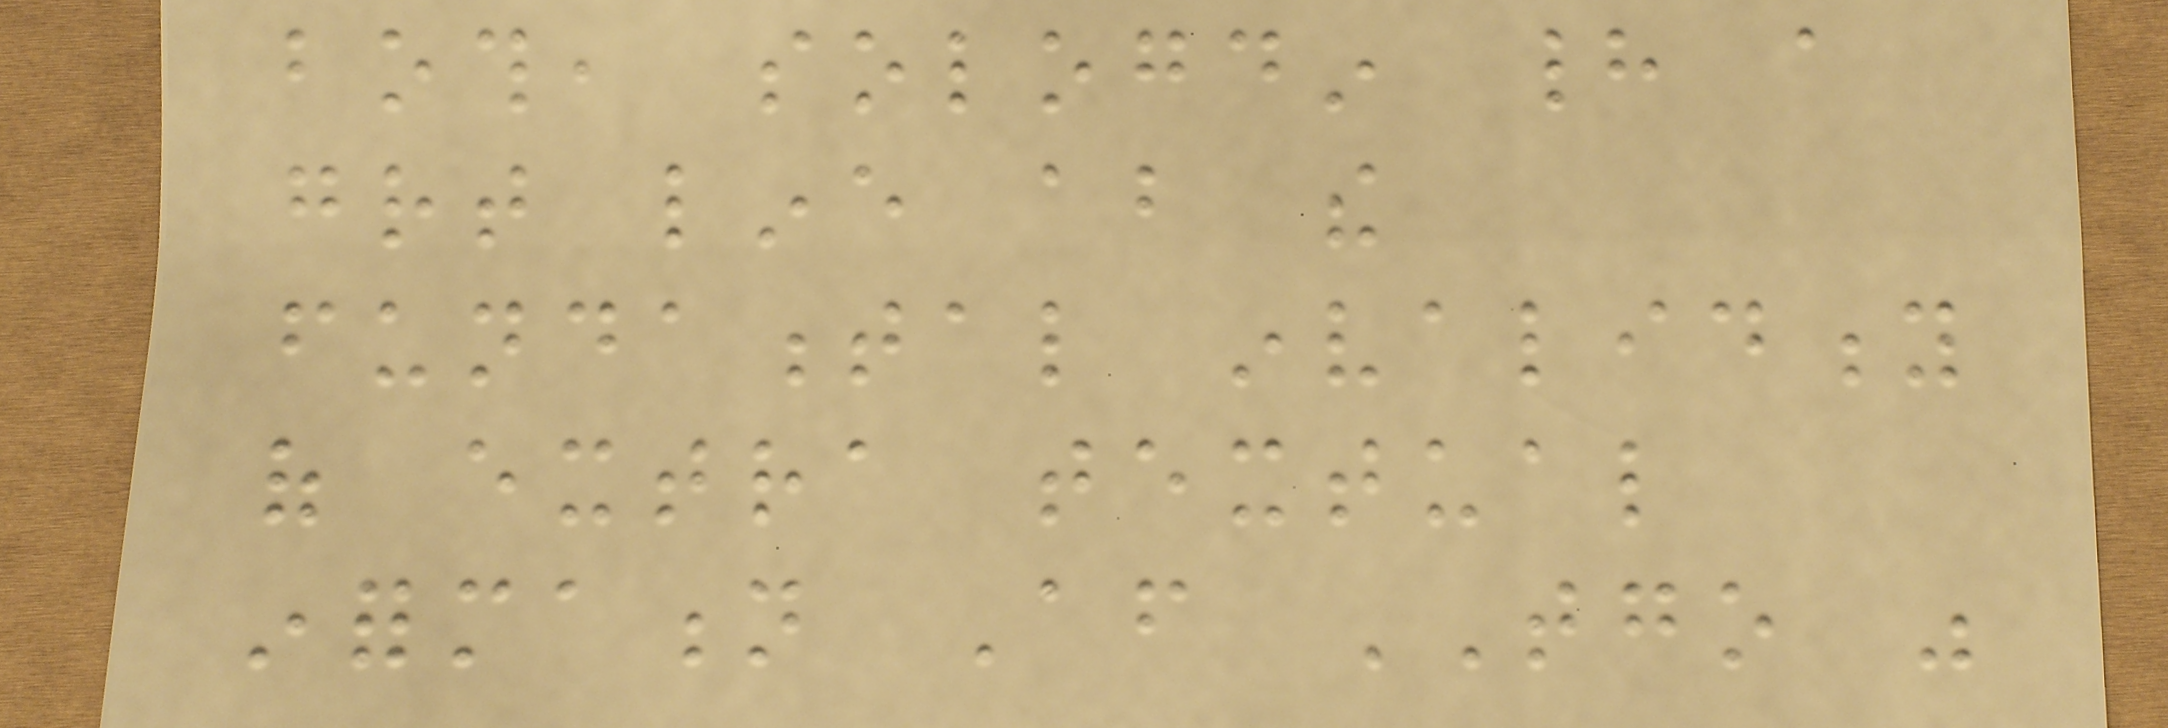both, sologdin had a
great line about the
fundamental invalidity
of extra textual
information After TGO was
